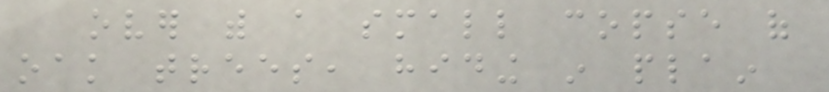over with a small copse of
oak trees, hiding in plain
